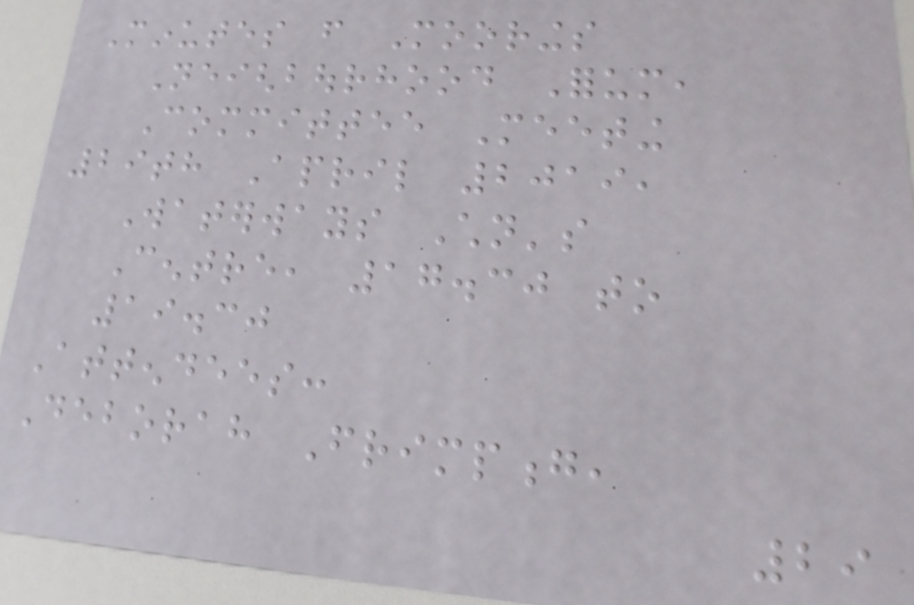Minutes from Moorings
Neighbourhood Forum,
Committee Meeting
29th April 2019,
Waterways Children's
Centre, 17.30 to
19.30
Attendees:
Deborah Frimpong,
29
